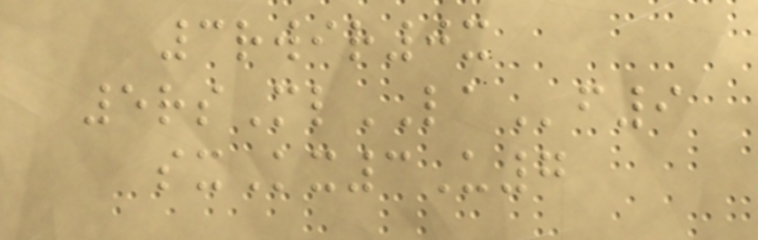3rwir0x
5rsMlLAf9
sxKx3U7
